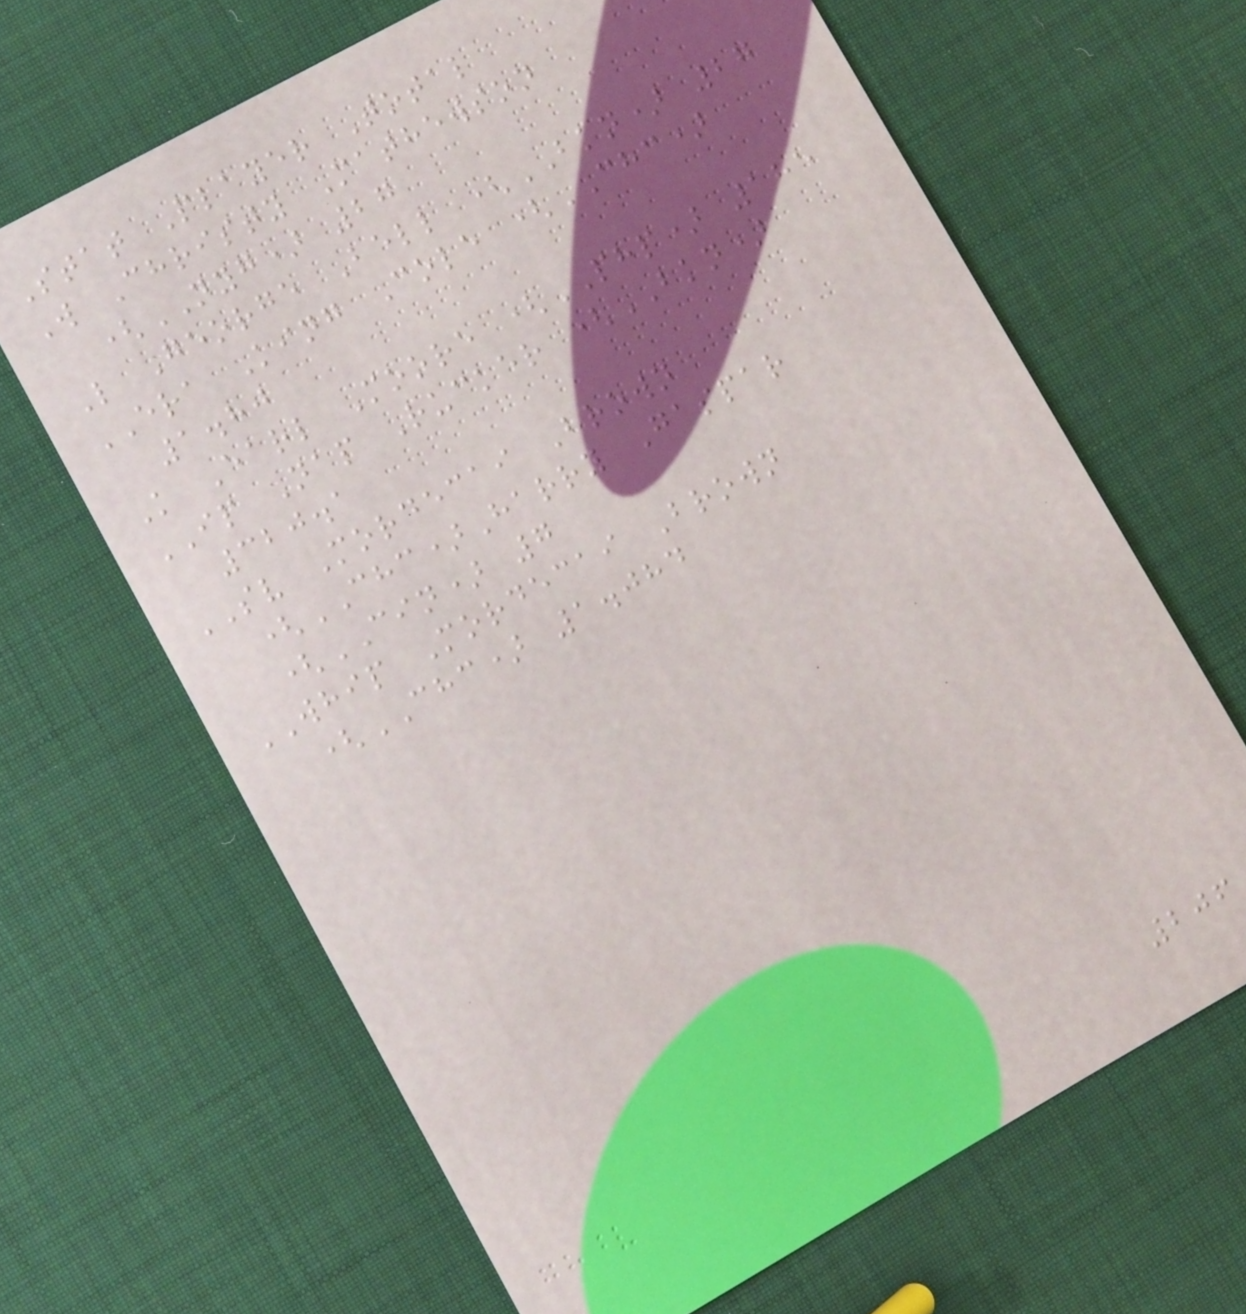Stat Player Total
W Christy Mathewson
(NYG) 27
L George Bell (BKN) 27
ERA King Cole (CHC)
1.80
K Earl Moore (PHP) 185
IP Nap Rucker (BKN)
320.1
SV Mordecai Brown
(CHC)Harry Gaspar
(CIN) 7
WHIP Mordecai Brown
(CHC) 1.084
206
